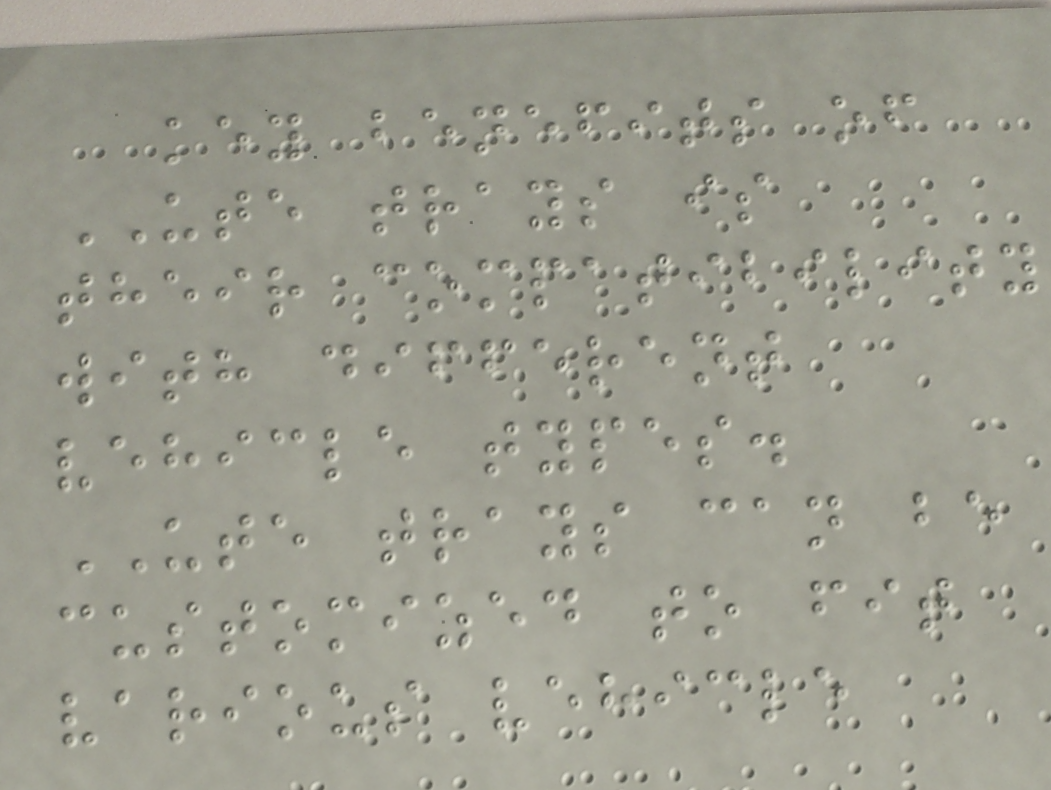key benefits of
UTE trays is
their compatibility
with different
vehicle types.
UTE trays can be
customized to fit
various vehicle
